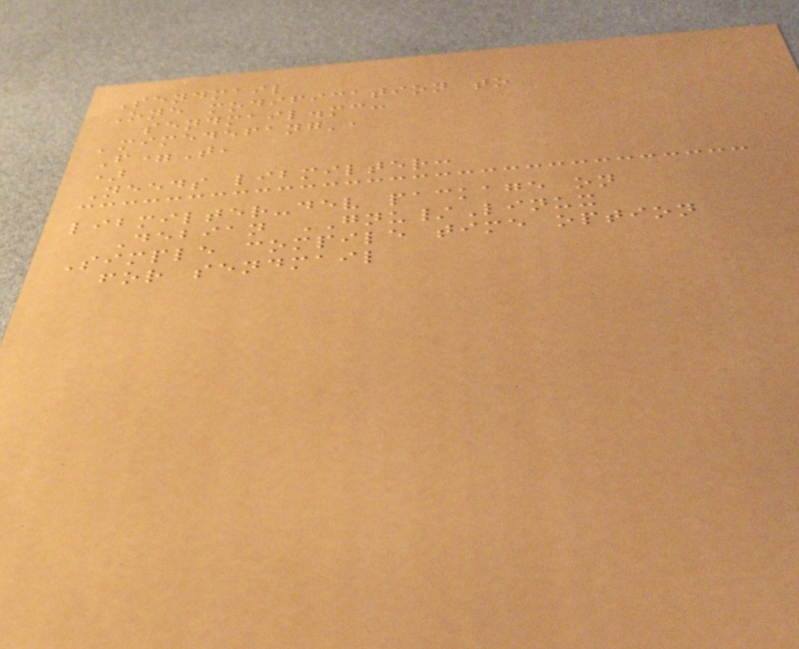Sendmail
One modification to
sendmail.mc:
'mimedefang',
F=T,
)
Needs libmilter:
libmilter-dev package on
Debian GNU/Linux
Simple compile time option
for sendmail
